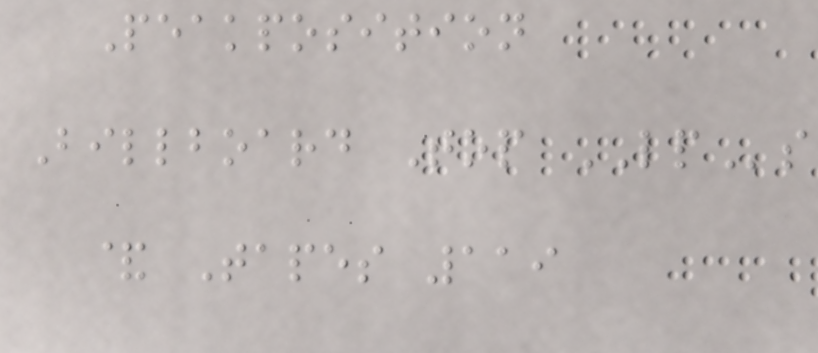Peakposition
Billboard Top LPs
& Tapes 119
